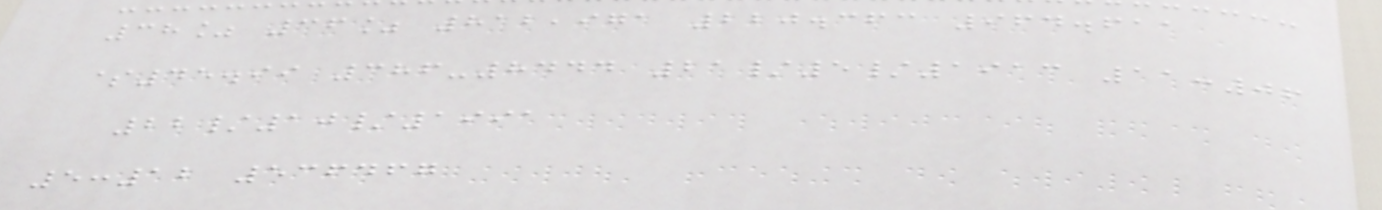38% 36% 812,971 220.363 964.611
$45.99 386-8444 21/5/1913 11:06
22/10/1991
5:12 536467
